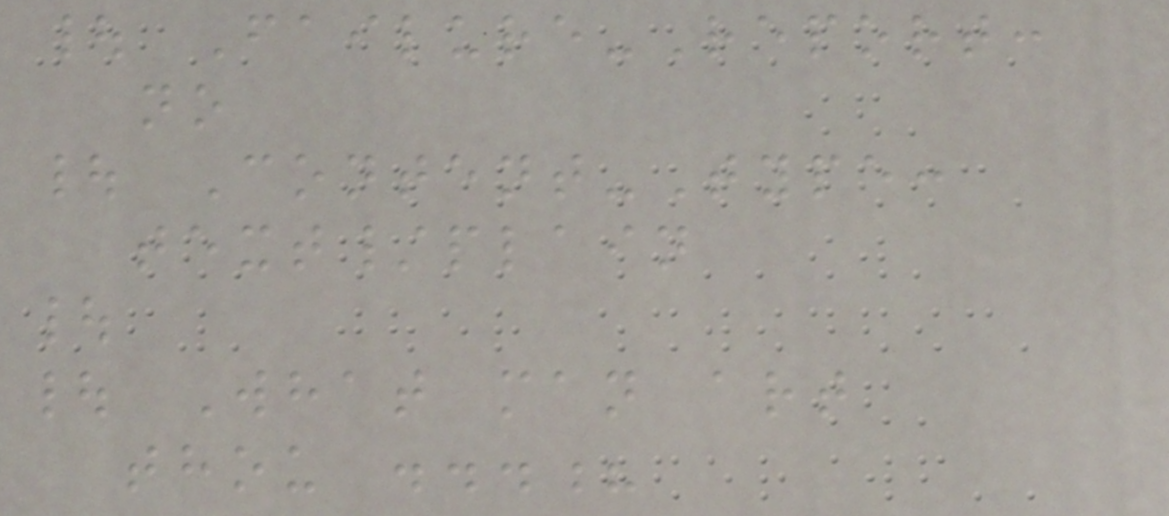| Failure-Report:
no
| Content-Type:
text/plain
|
| What man art
thou ...?
